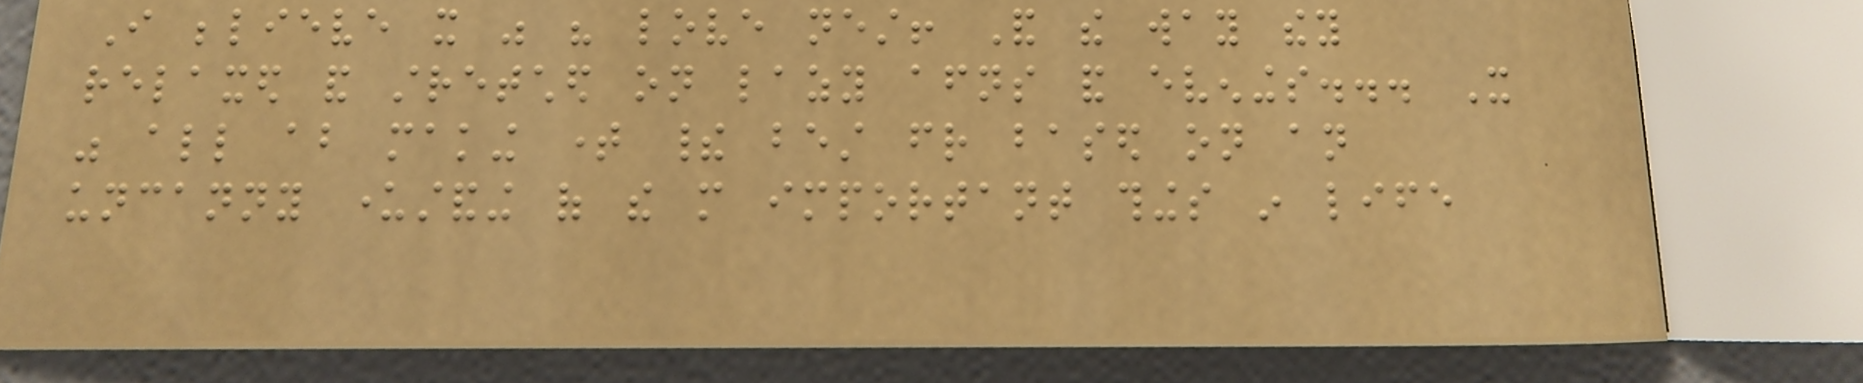I believe it was his love nest! And the way they
relaxed and stretched on lazy afternoons and evenings... It
was all about making time their best friend based on an
uncanny understanding of the more important things in life
